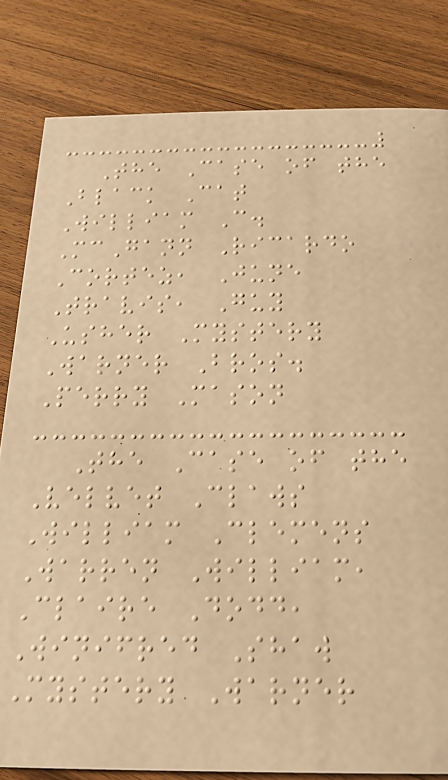The Case of the
Black Cat
William C.
McGann Ricardo
Cortez, June
Travis, Guy
Usher Mystery
Warner Bros.
Perry Mason
The Case of the
Velvet Claws
William Clemens
Warren William,
Claire Dodd,
Winifred Shaw
Mystery Warner
